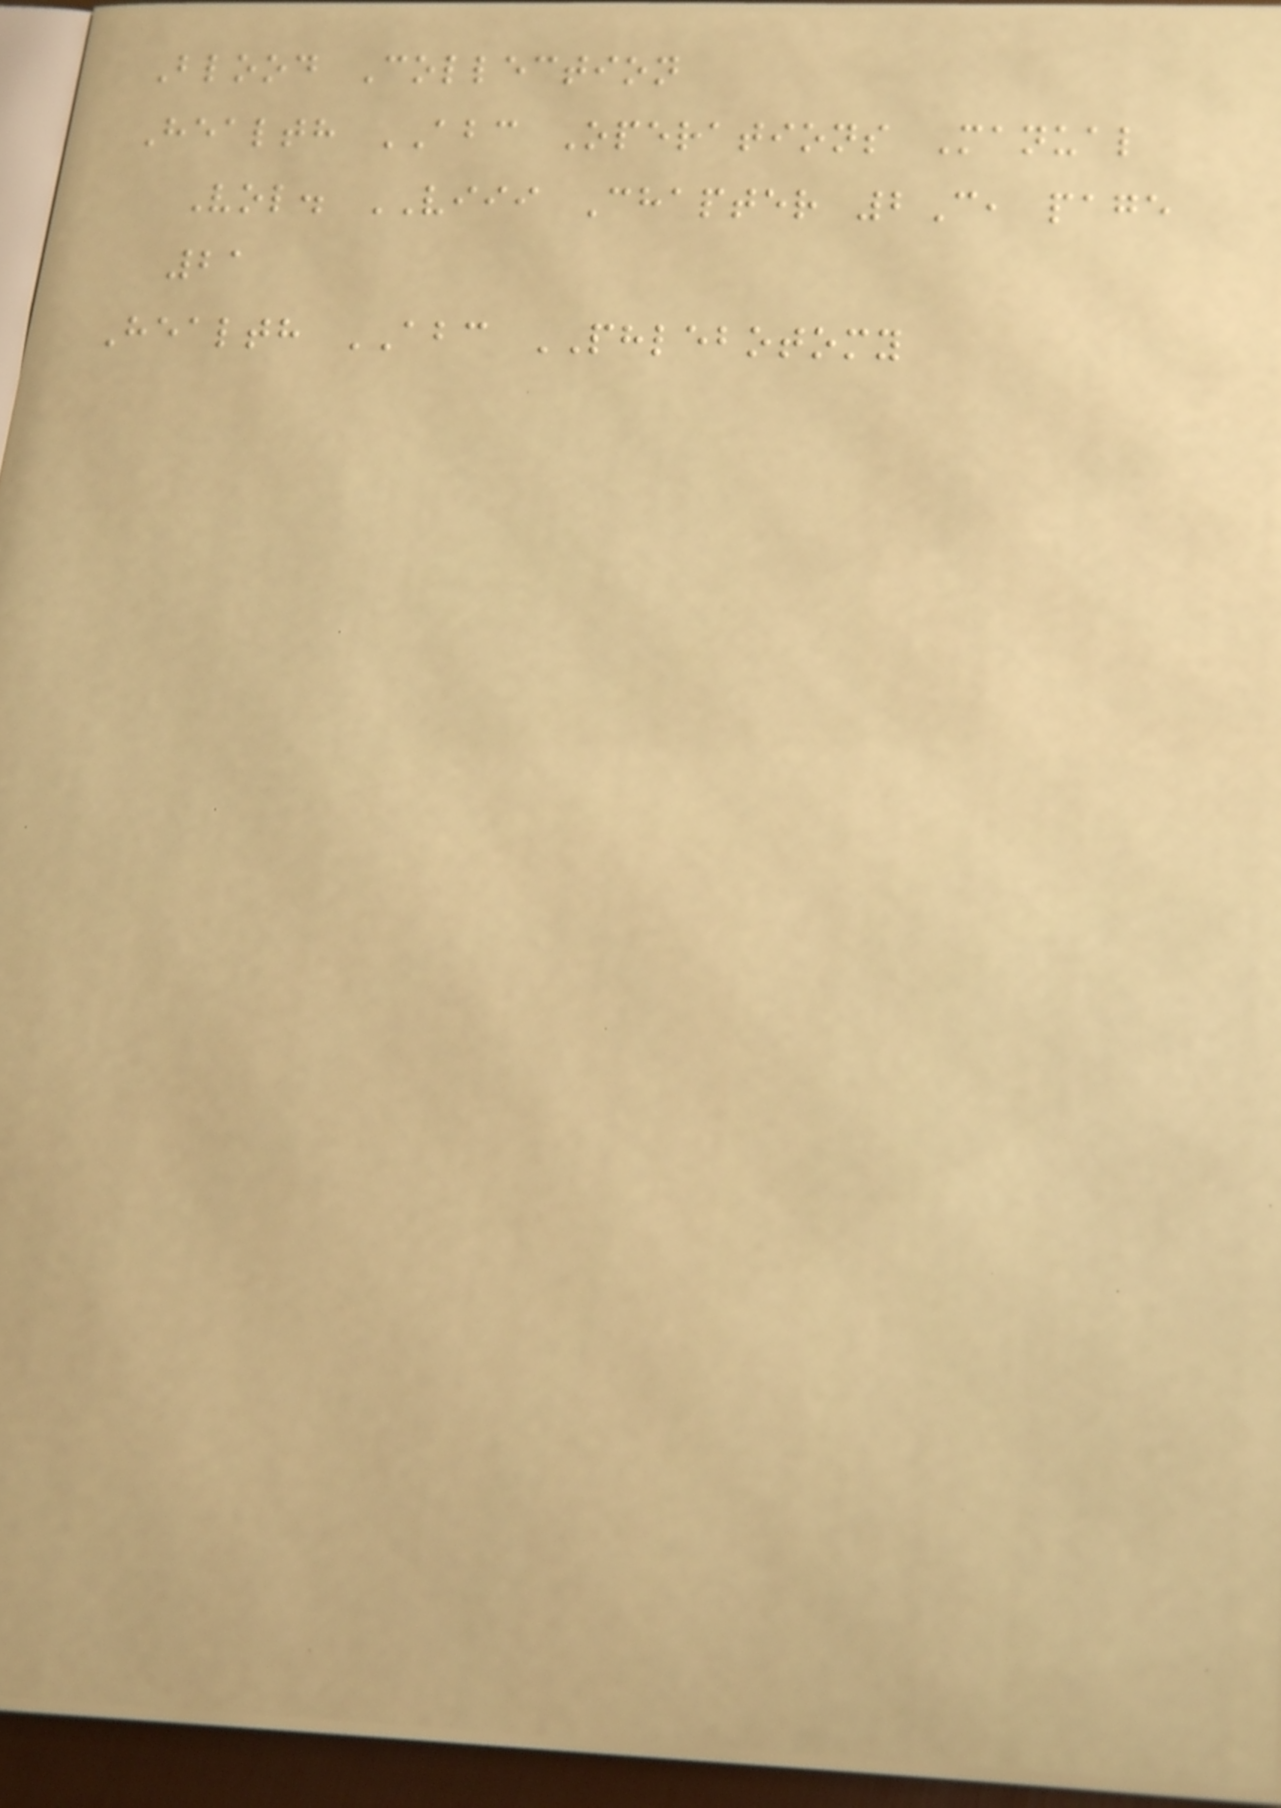Blood Collection
Health ABC Operations Manual
Vol. VIII Chapter 2C, page
21
Health ABC PHLEBOTOMY
